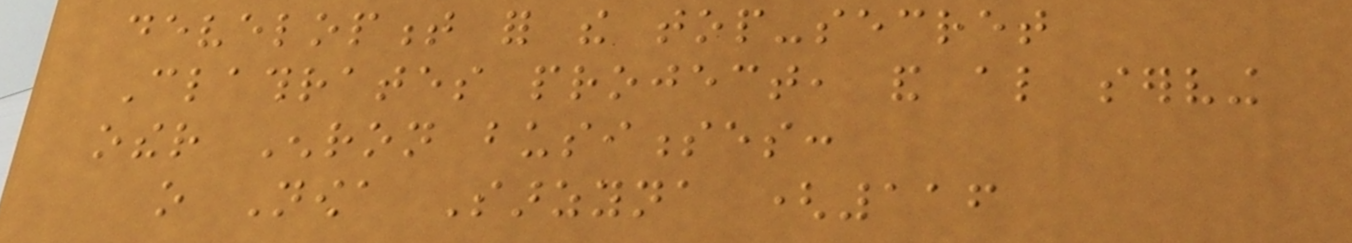development for the top-secret
Clathrates project, and also serving
other Enron businesses:
o Nowa Sarzyna (116
